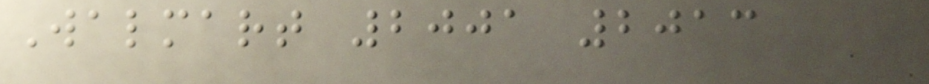Walmart 2001 2013
